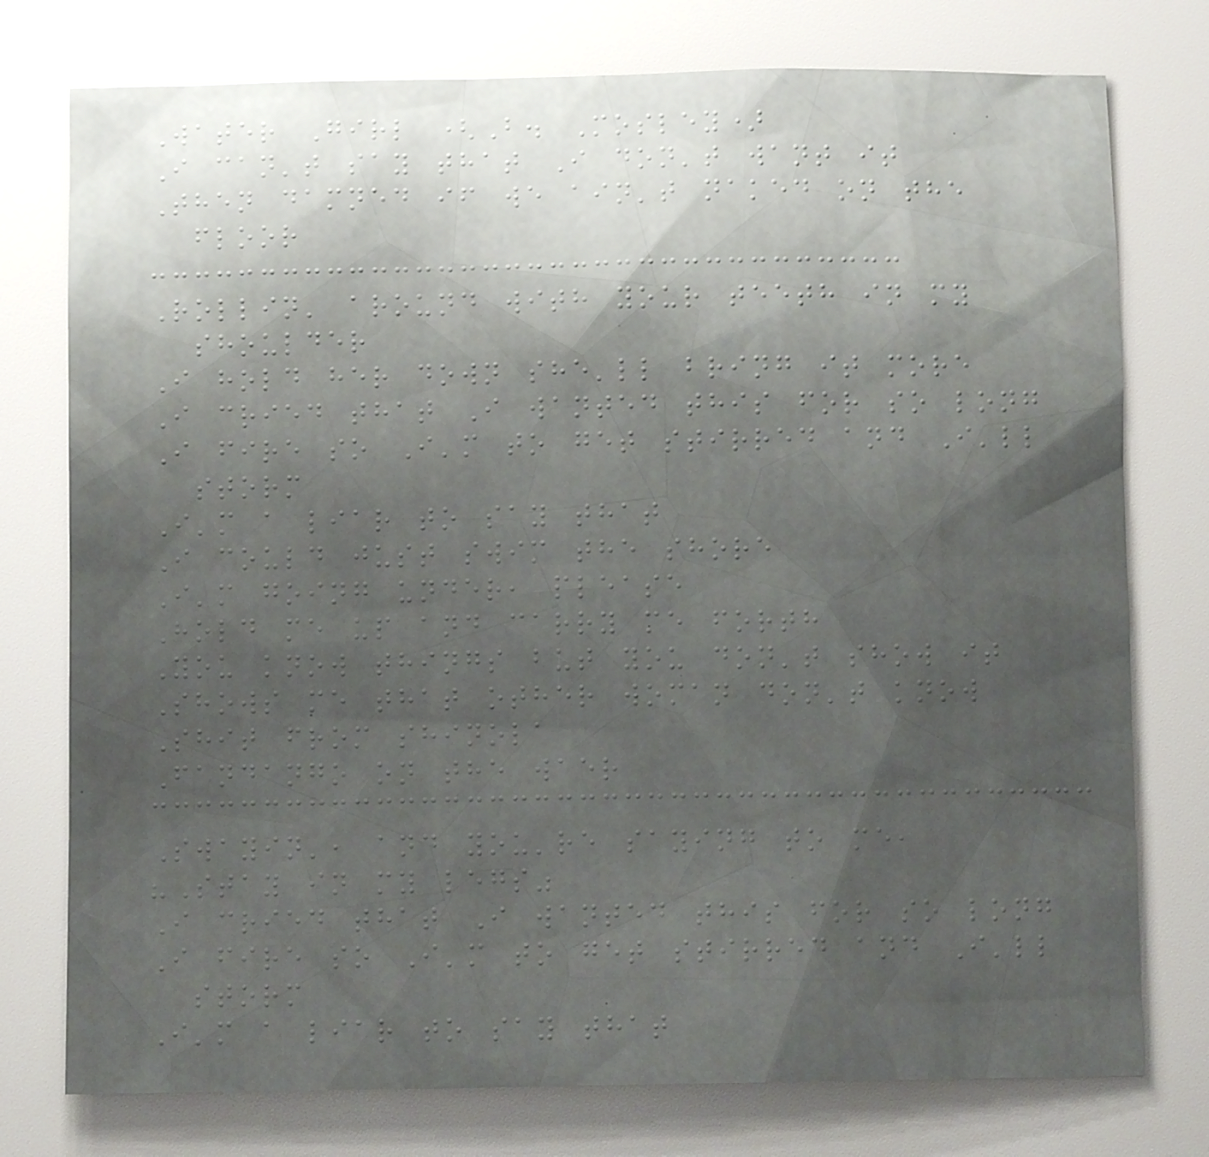Water Girl (B. Mosley)
I can't say that I don't want it
Then damned if we ain't naked on the
floor
Rollin' around with your teeth in my
shoulder
I hold her down she'll bring it more
I cried that I wanted this for so long
I fire so I'm to get stirred and I'll
storm
I'm a liar to say that
I could just swim the shore
I'm going under, please
Hold me up and carry me forth
You know things but you don't show it
Shows me that other woman don't know
Shit from shinola
Fandango on the waer
Swayin', and you're saying to me,
"Stay in my legs"
I cried that I wanted this for so long
I fire so I'm to get stirred and I'll
storm
I'm a liar to say that
